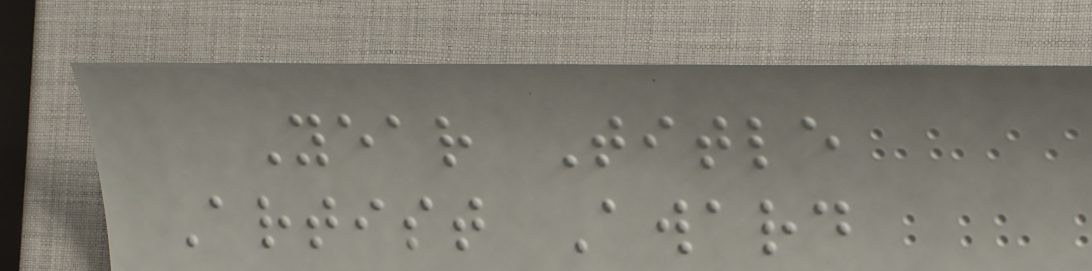Year Title
Artist Award
